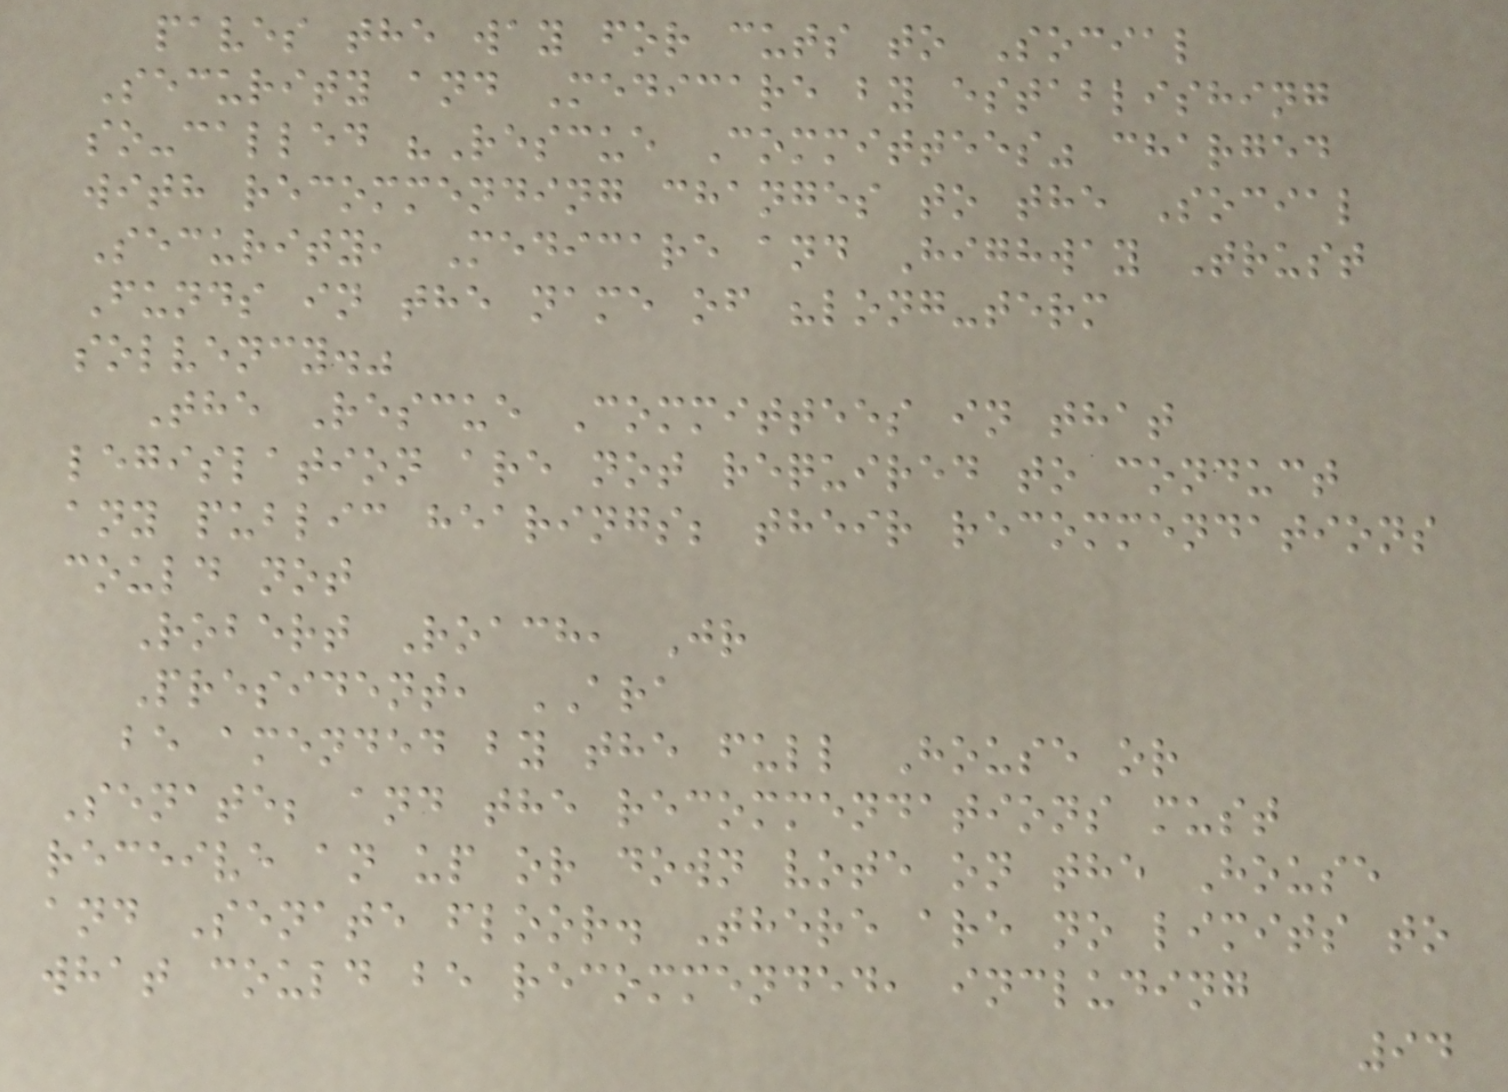paves the way for cuts to Social
Security and Medicare by establishing
so-called "Rescue Committees" charged
with recommending changes to the Social
Security, Medicare and Highway Trust
Funds in the name of "long-term
solvency."
The Rescue Committees in that
legislation are not required to conduct
any public hearings; their recommendations
could not
Robert Roach, Jr
President, ARA
be amended by the full House or
Senate; and the recommendations must
receive an up or down vote on the House
and Senate floor. There are no limits to
what could be recommended, including
94
